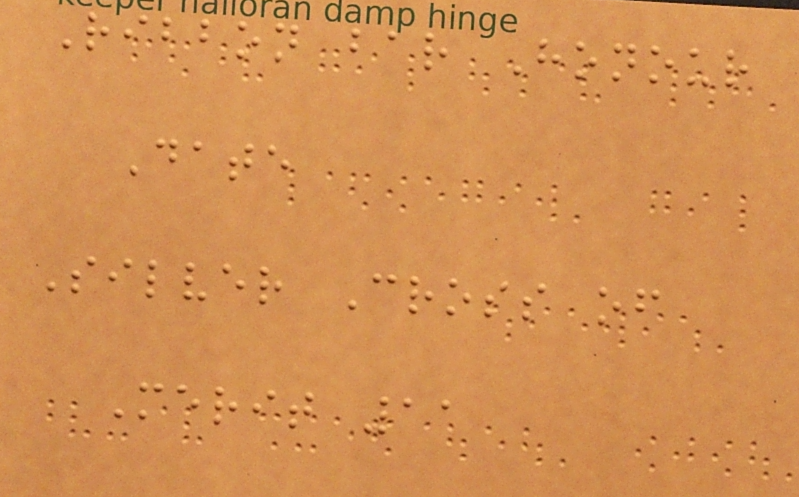Ribbon bar Honour
Date
Silver Cross of
Merit 11
